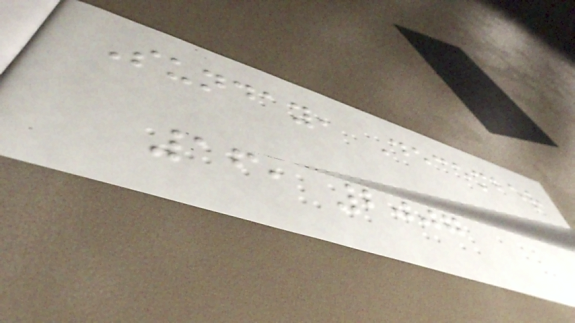Sunday, December
16, 2007
